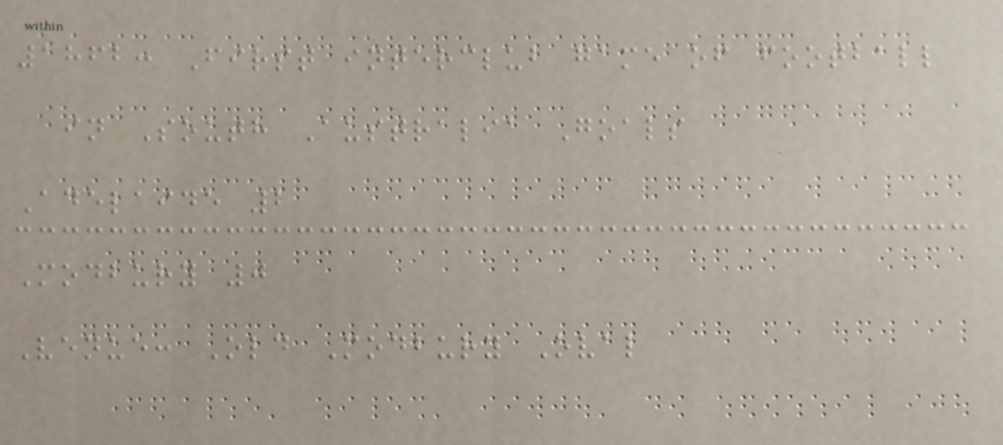1862: First interclub game of football
in South Australia Goals
Adelaide 2
Modbury 0
Venue: Old Modbury Oval
